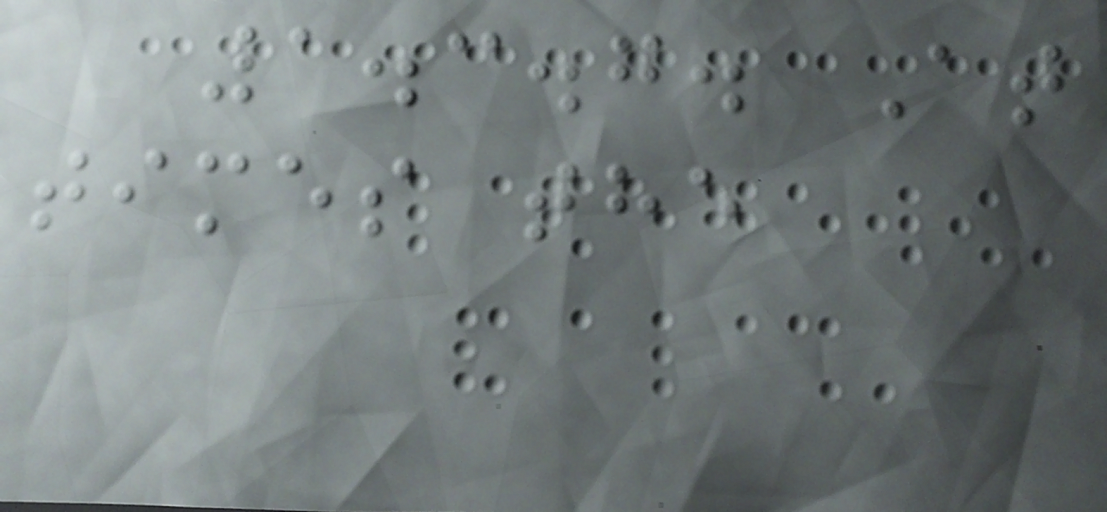1.3.7. At
times the
